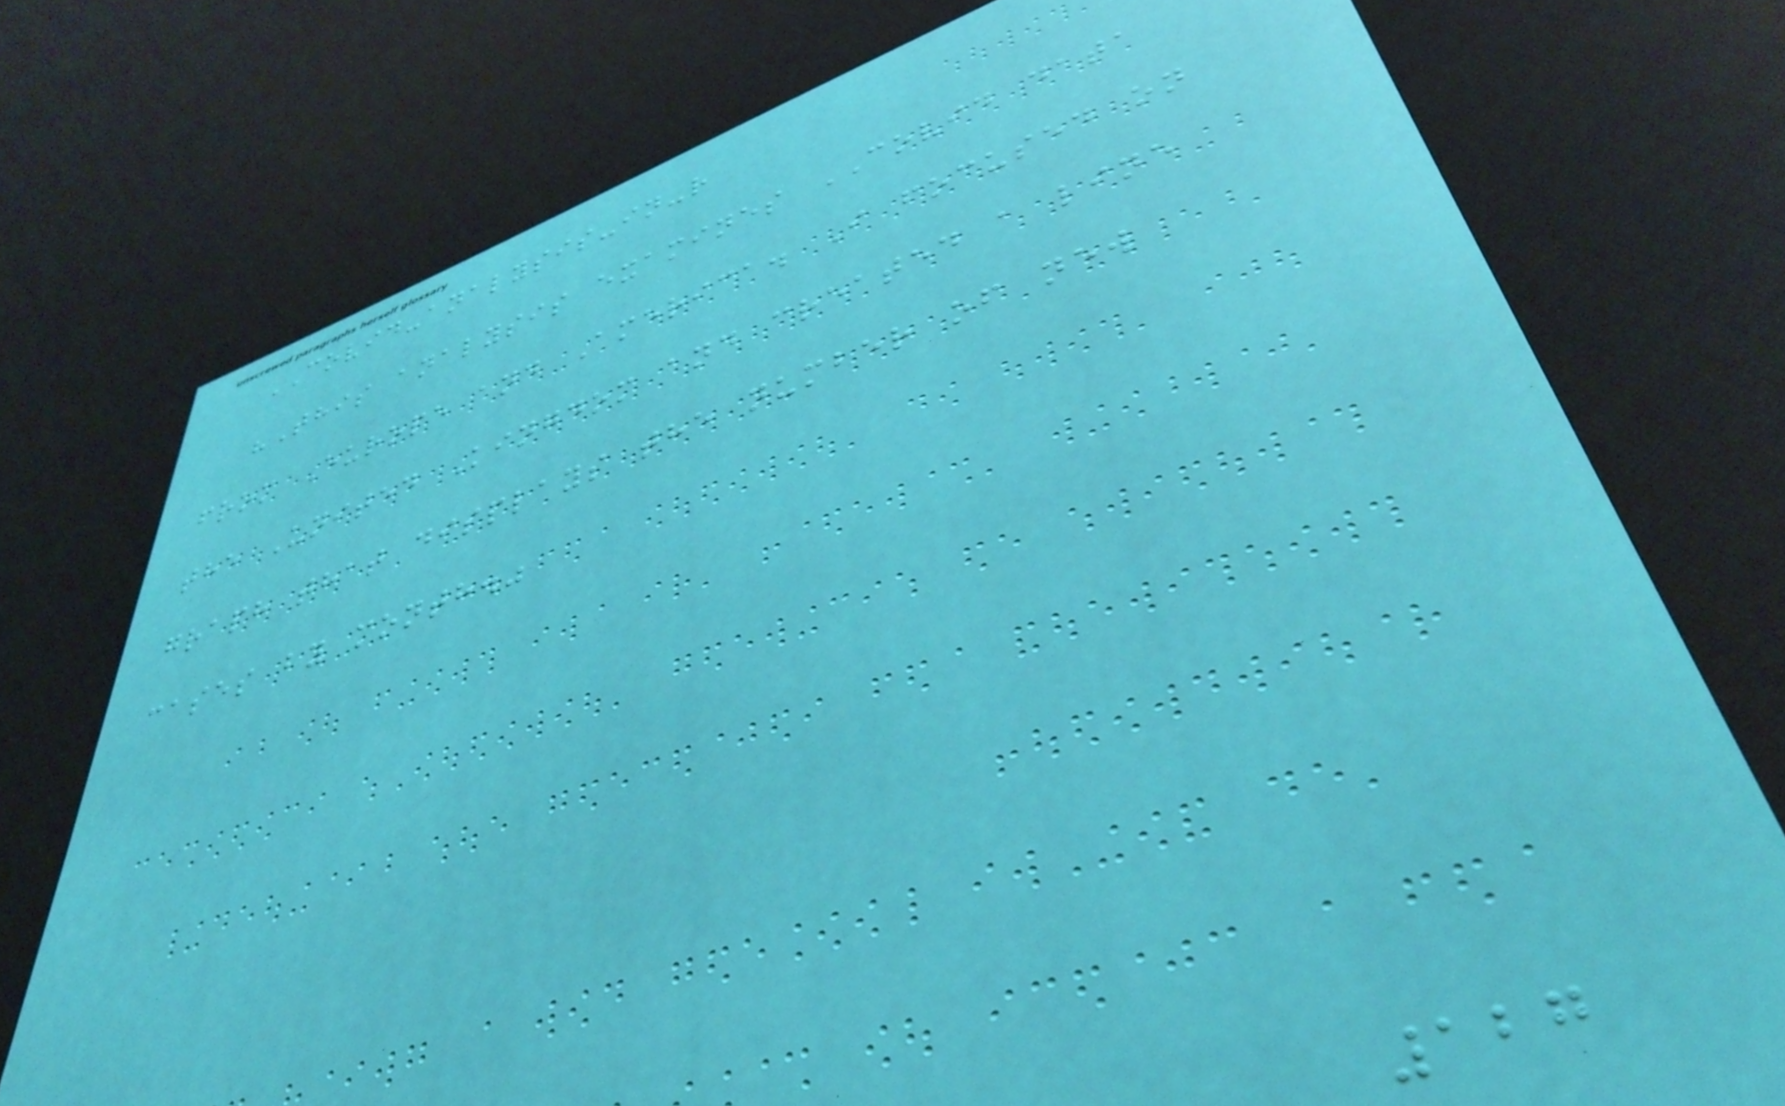COVID-analysis-in-r
"This analysis examines COVID data
from Europe and America. I focused on
the United Kingdom and created a line
graph that displays the number of new
cases by month."
127
